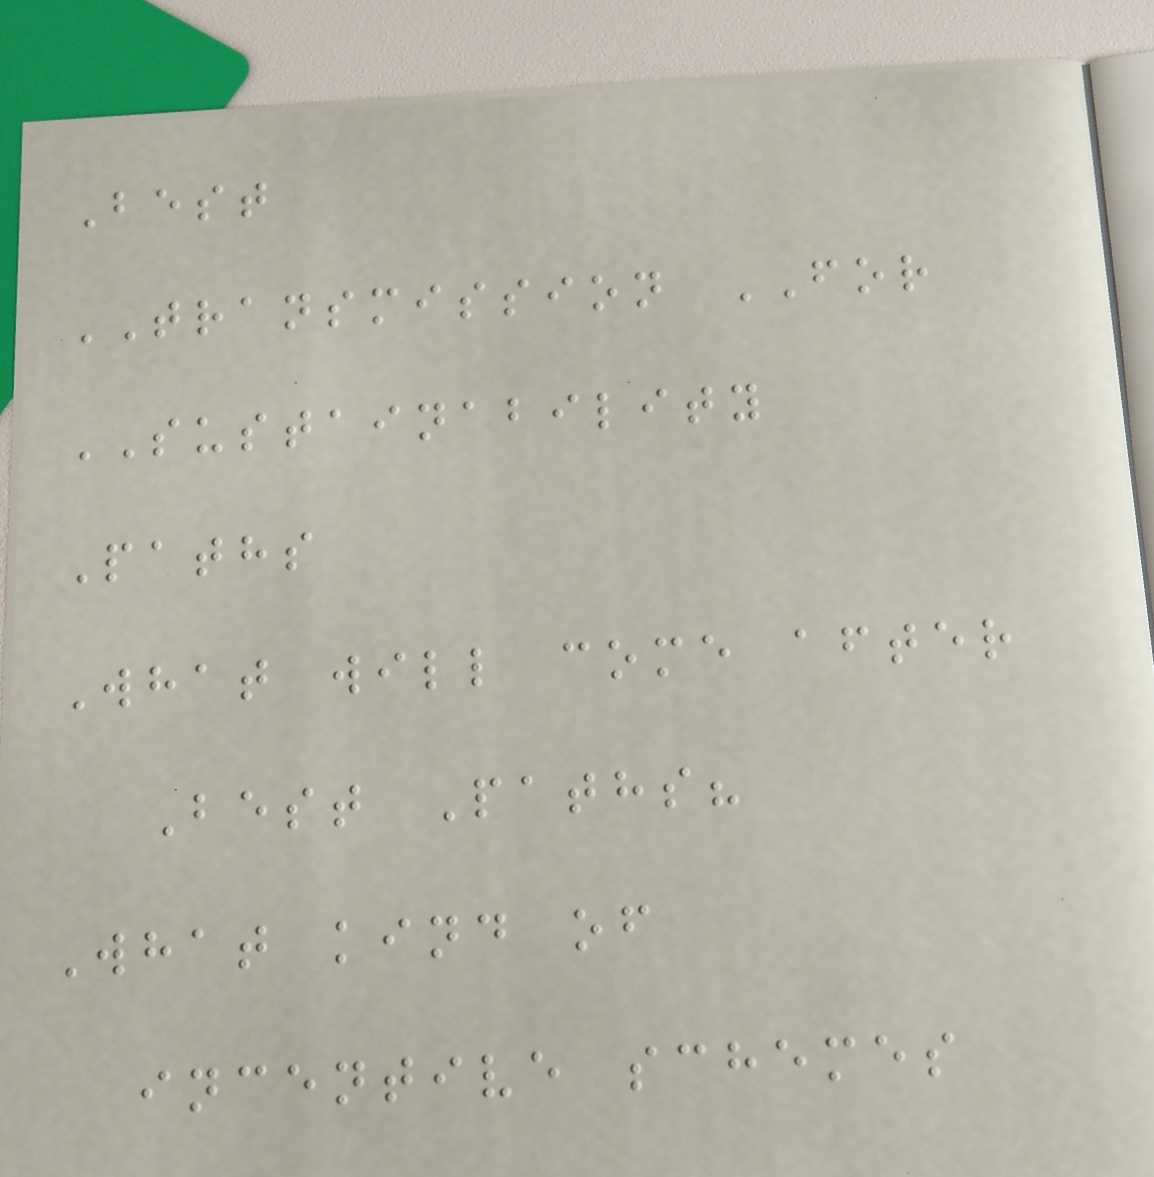Best
TRANSMISSION FOR
SUSTAINABILITY
Paths
What will come after
Best Paths?
What kind of
incentive schemes
